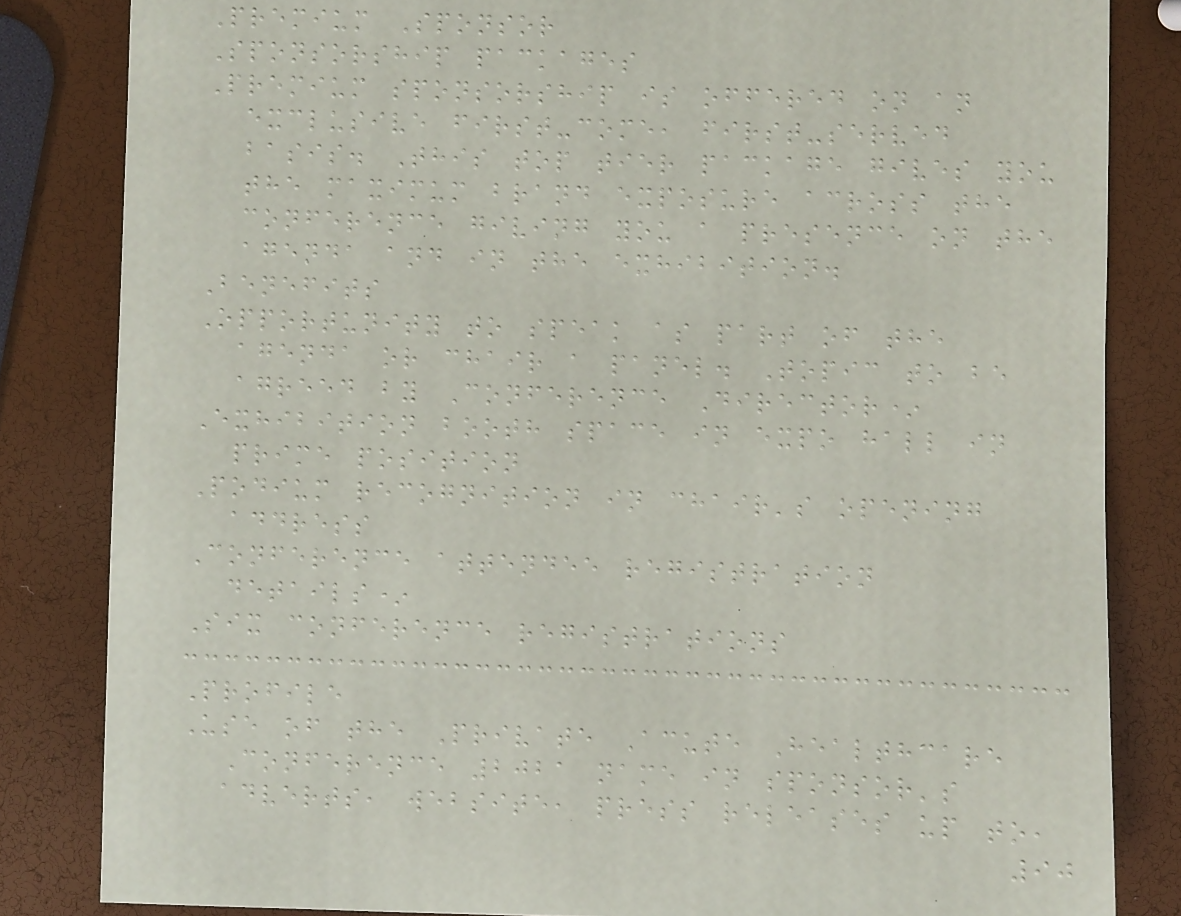Premium Sponsor
Sponsorship packages
Premium sponsorship is offered on an
exclusive first-come, first-served
basis. This top tier package gives you
the maximum brand exposure across the
conference giving you a presence on the
agenda and in the exhibition.
Benefits
Opportunity to speak as part of the
agenda or chair a panel. Topic to be
agreed by Conference Director*
Exhibition booth space in expo hall in
prime position
Podium recognition in chair's opening
address
Conference attendee registration
details*
Six conference registrations
Profile
Use of the Private Acute Healthcare
Conference 2021 name in sponsor's
adverts, website, press releases up to,
90
